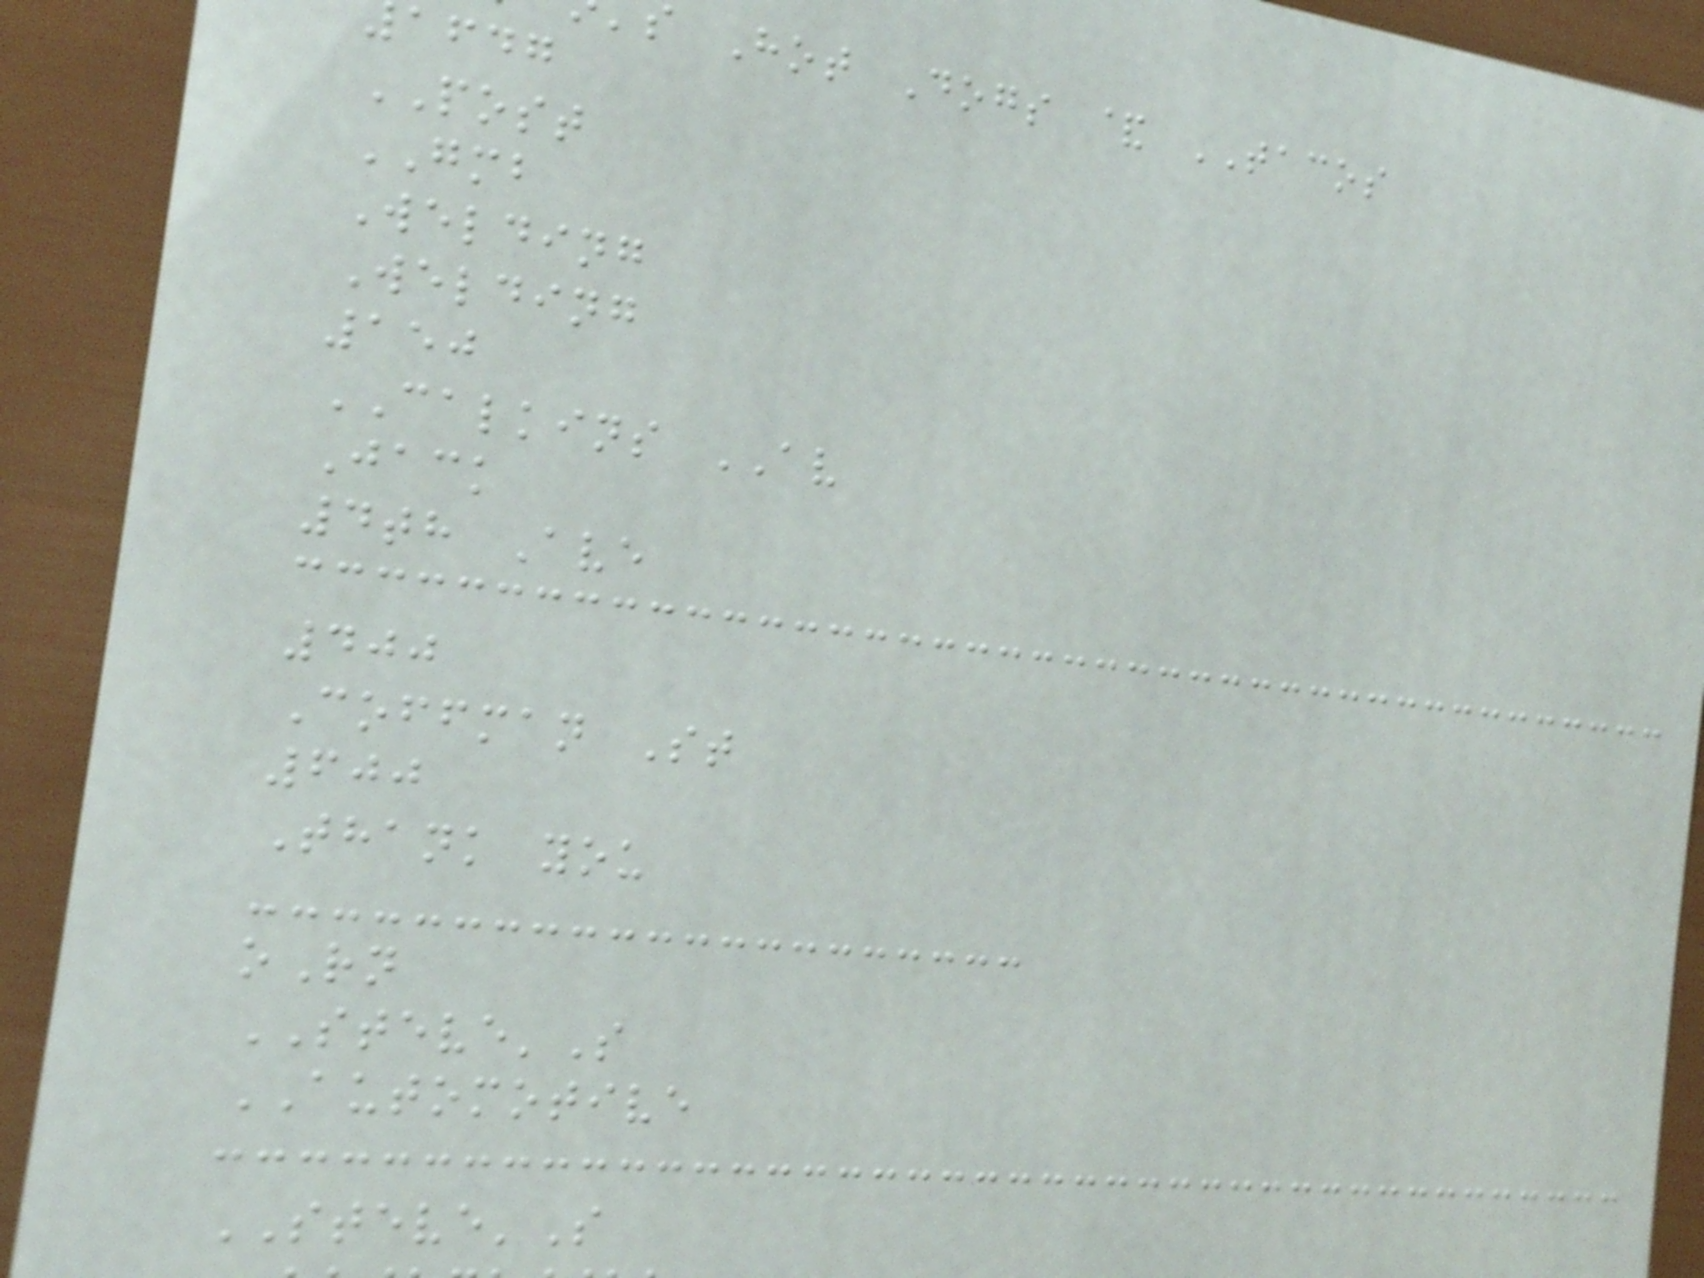Hot Dogs & TACOS
afdg
POST
GMB
Welding
Welding
150
CALKINS AV
Jack
4th Ave
400
Coffman St
600
Thank you
oRn
STEVE'S
AUTOMOTIVE
STEVE'S
